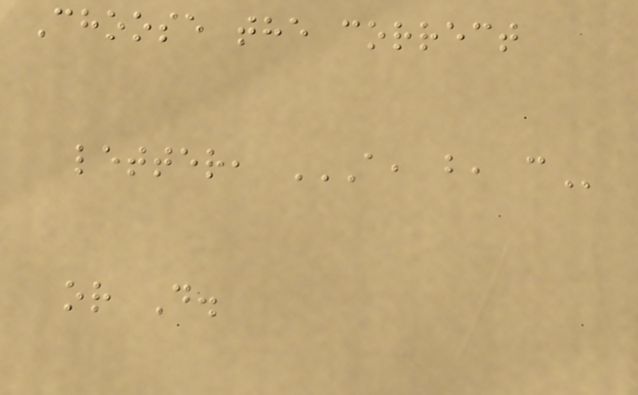Choose the correct
letter, A, B, C
or D.
